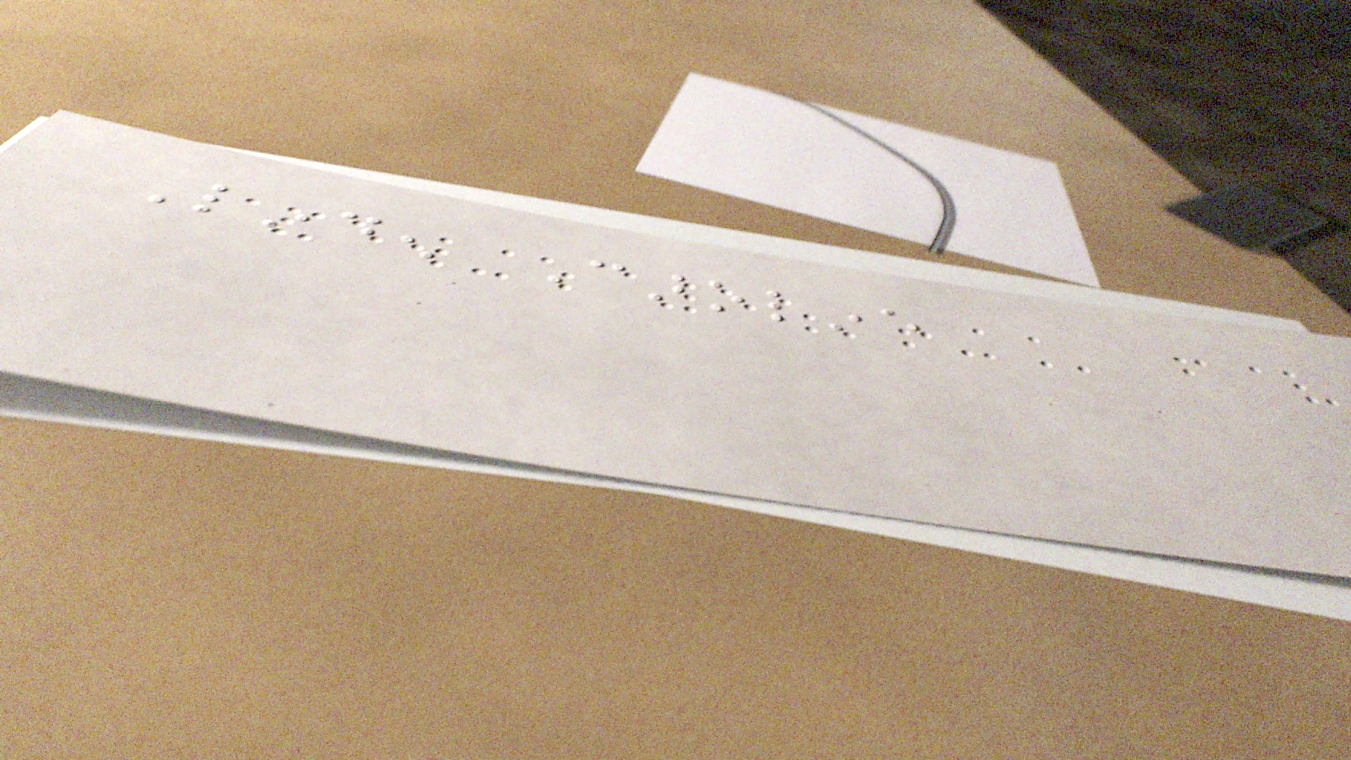Linden Caroline
